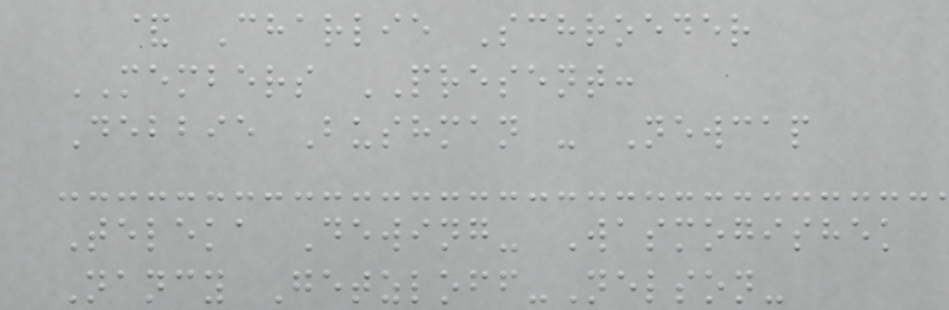& Charlie Schroeder
MEMBERS PRESENT:
Debbie Bushman - Newcap
Teleka Dewing- Wasmogishek
Nancy Getzloff-Nelson-
